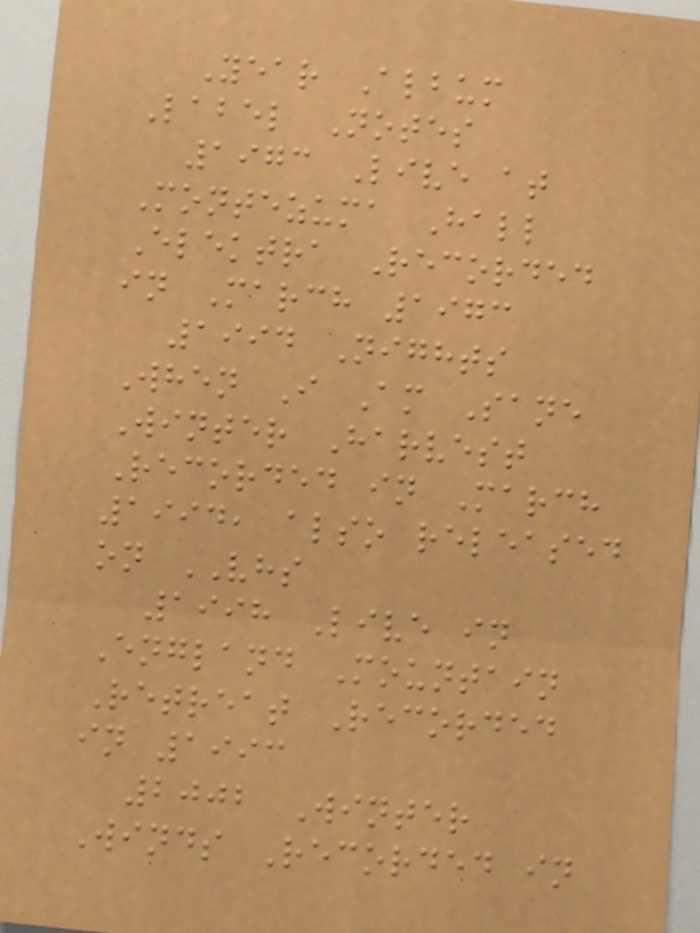Year Album
Label Notes
1973 Live at
Montezuma Hall
Elektra Recorded
in March 1973
1994 Nights
When I Am Sane
Winter Harvest
Recorded in March
1994, also released
on VHS
1998 Live in
England Mountain
Retreat Recorded
in 1993
2002 Winter
Winds Recorded in
